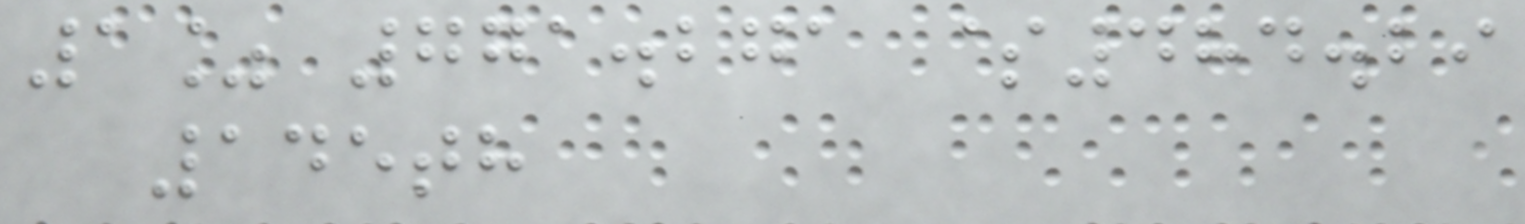1% 771.271 $484.29
145th
